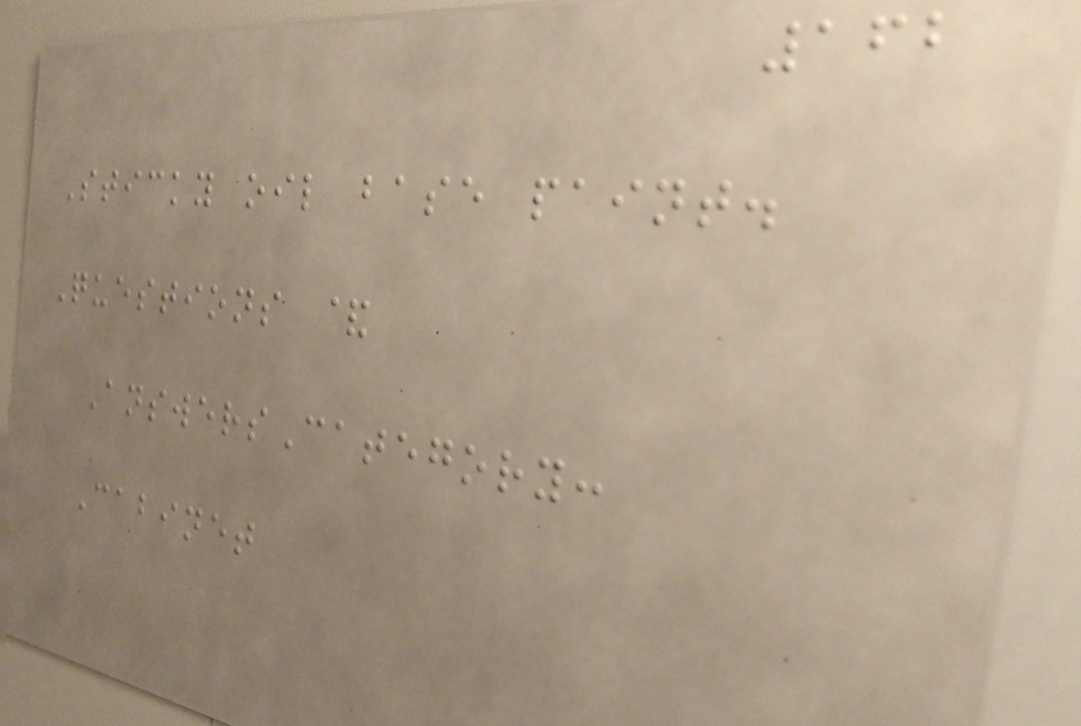162
Sticky oil base paint.
Questions &
AnswersCategory:
Cabinet
